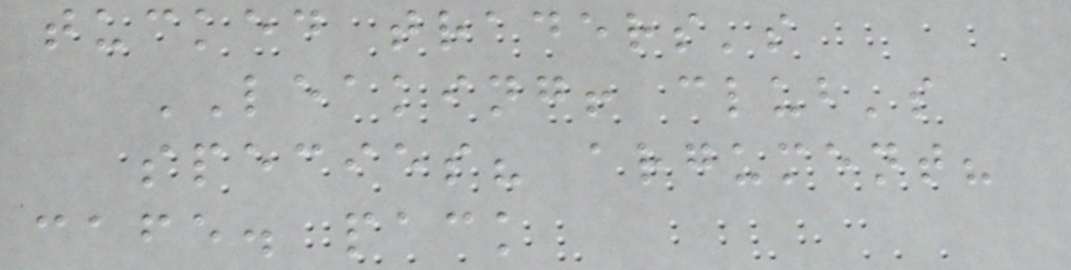tucked traders's
LEAKING! club's
species? argument?
cafe. pack
